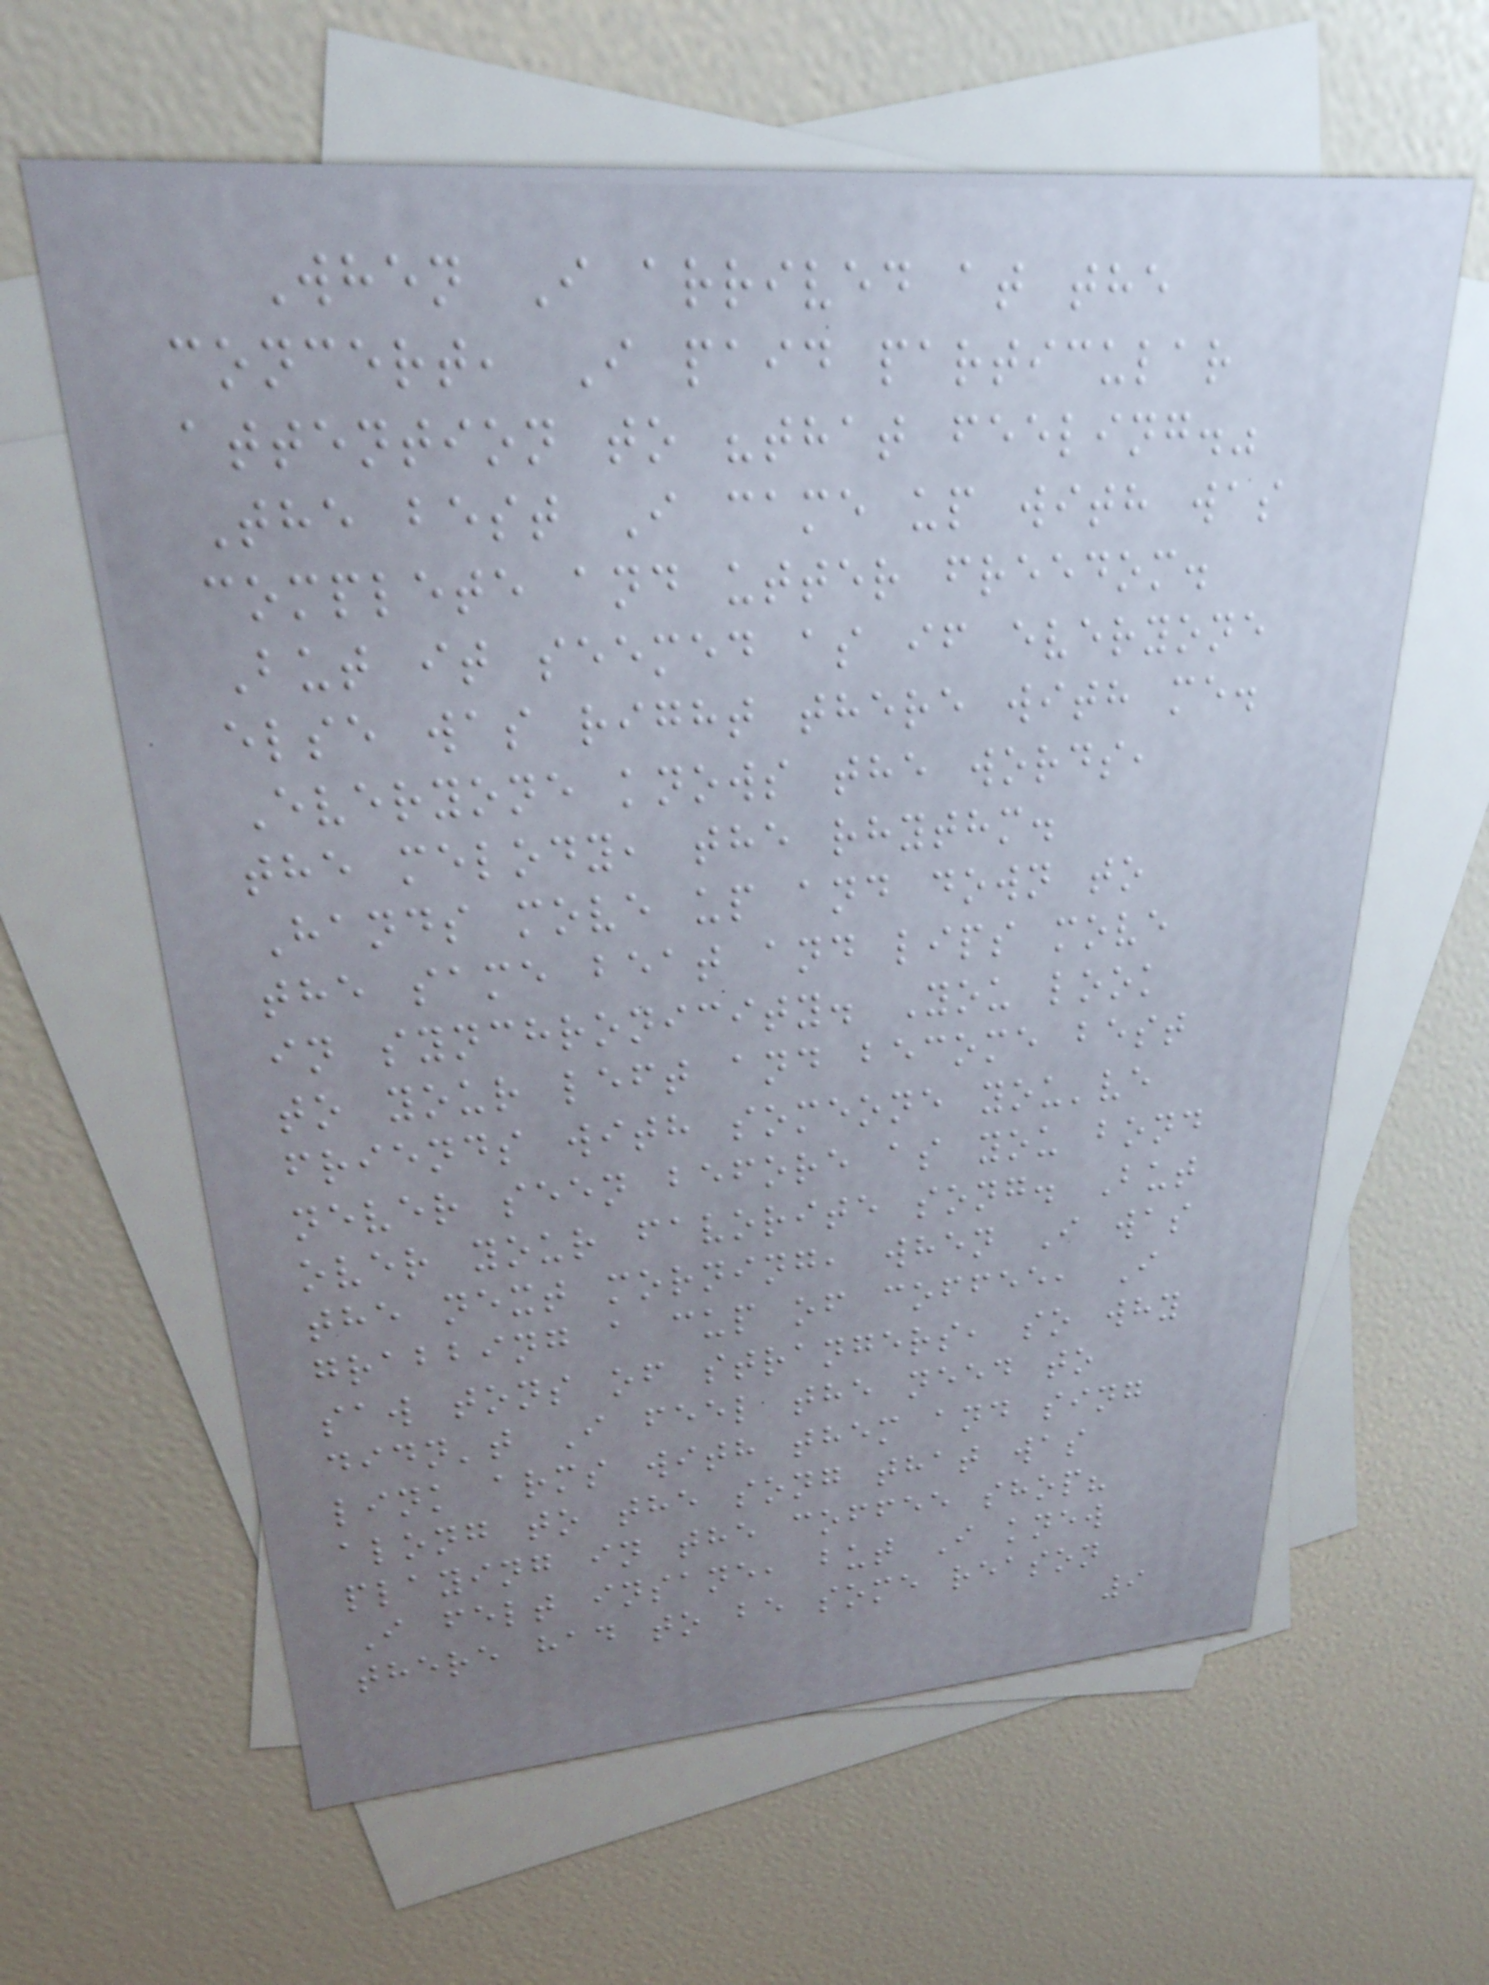When I arrived at the
concert, I paid particular
attention to "that feeling."
The best I came up with was
complete and utter freedom.
But it seemed as if everyone
else was right there with me.
Everyone knows the words,
the melody, the rhythm.
Hands move up and down to
the same beat and lips move
in synchronicity. You look
to your left and become best
friends with someone you've
never seen before as you bond
over your favorite song. But
the next morning, when I was
grabbing a cup of coffee, I
saw tons of strangers, so why
didn't I feel the need to
link arms with them and sing
along to the song that was
playing in the coffee shop?
I felt insane, but I knew
there had to be some reason
9
